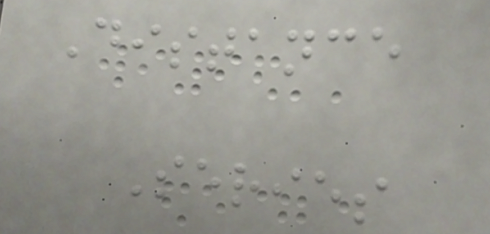Distance
Series
